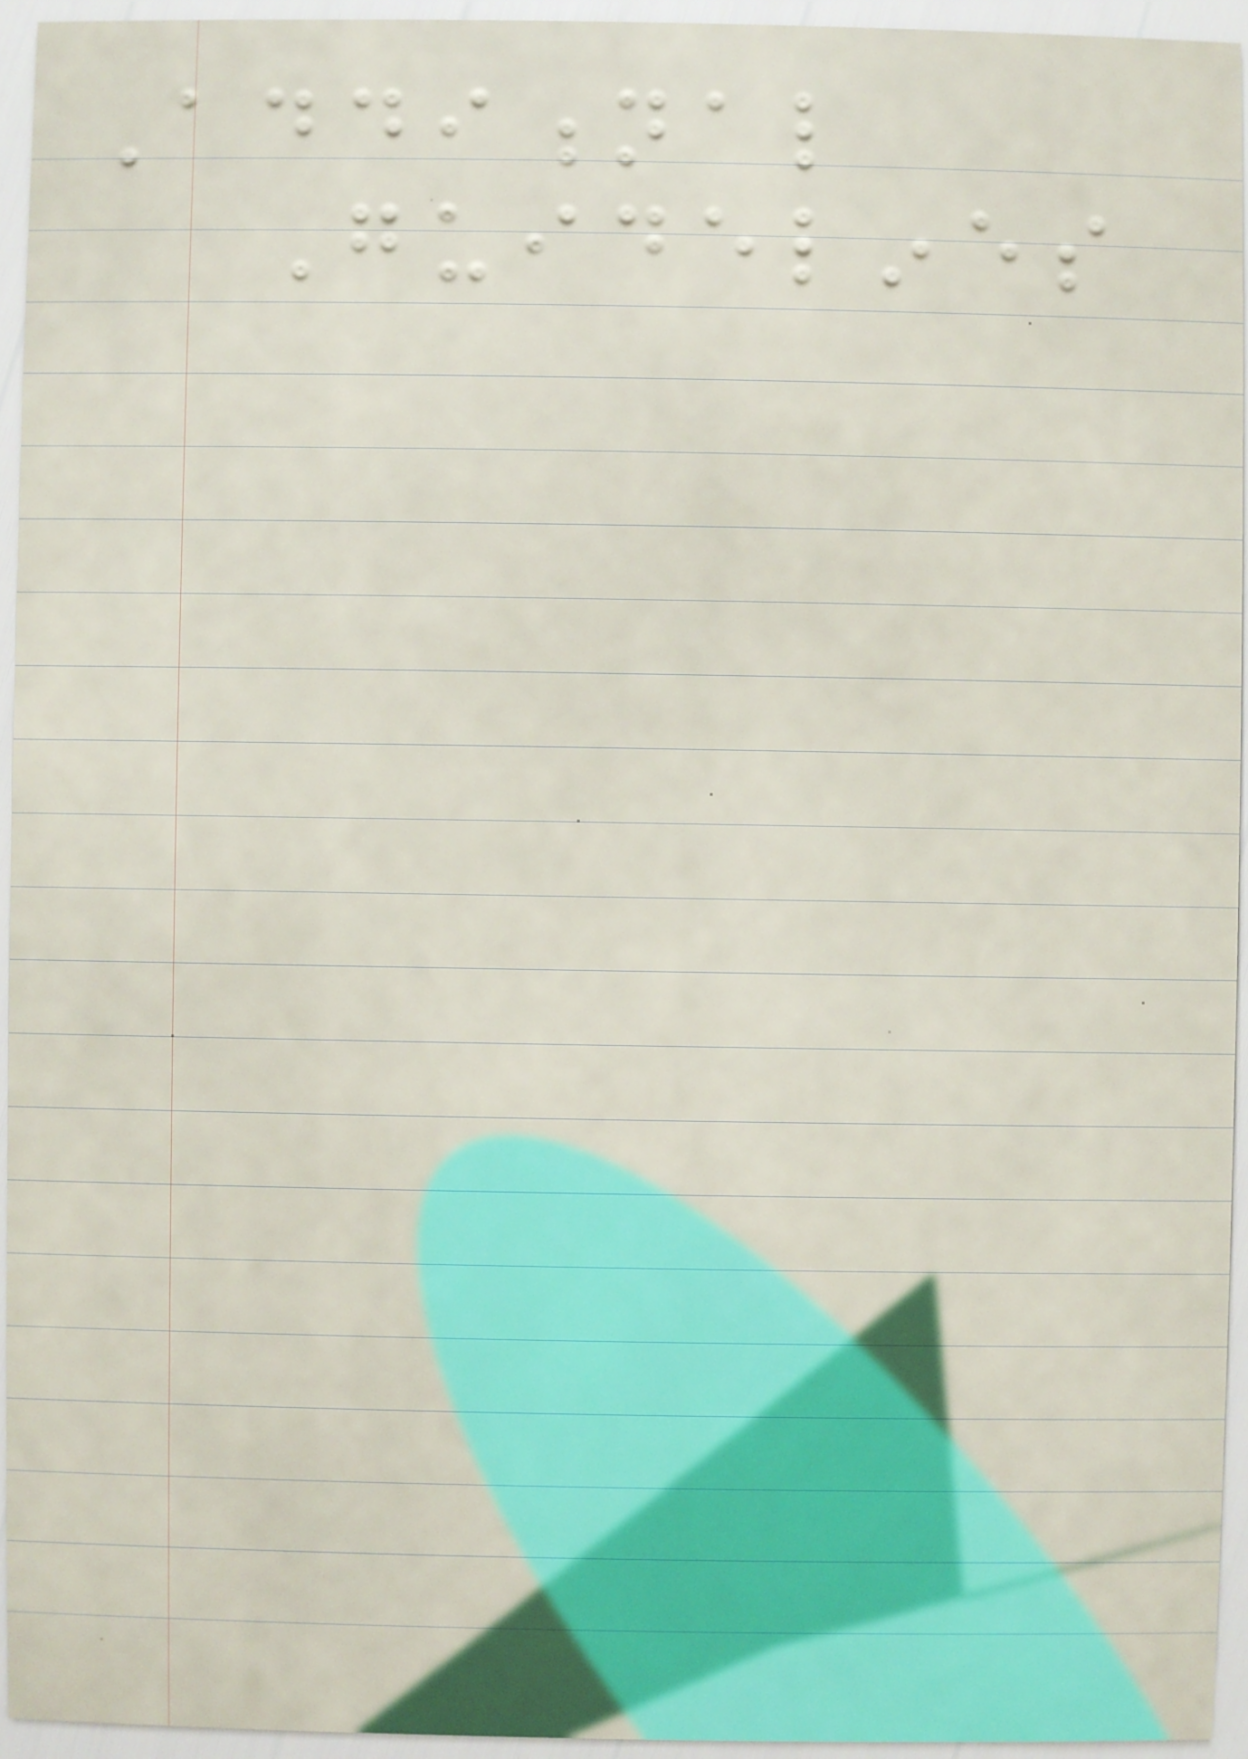Additional
Guidelines
